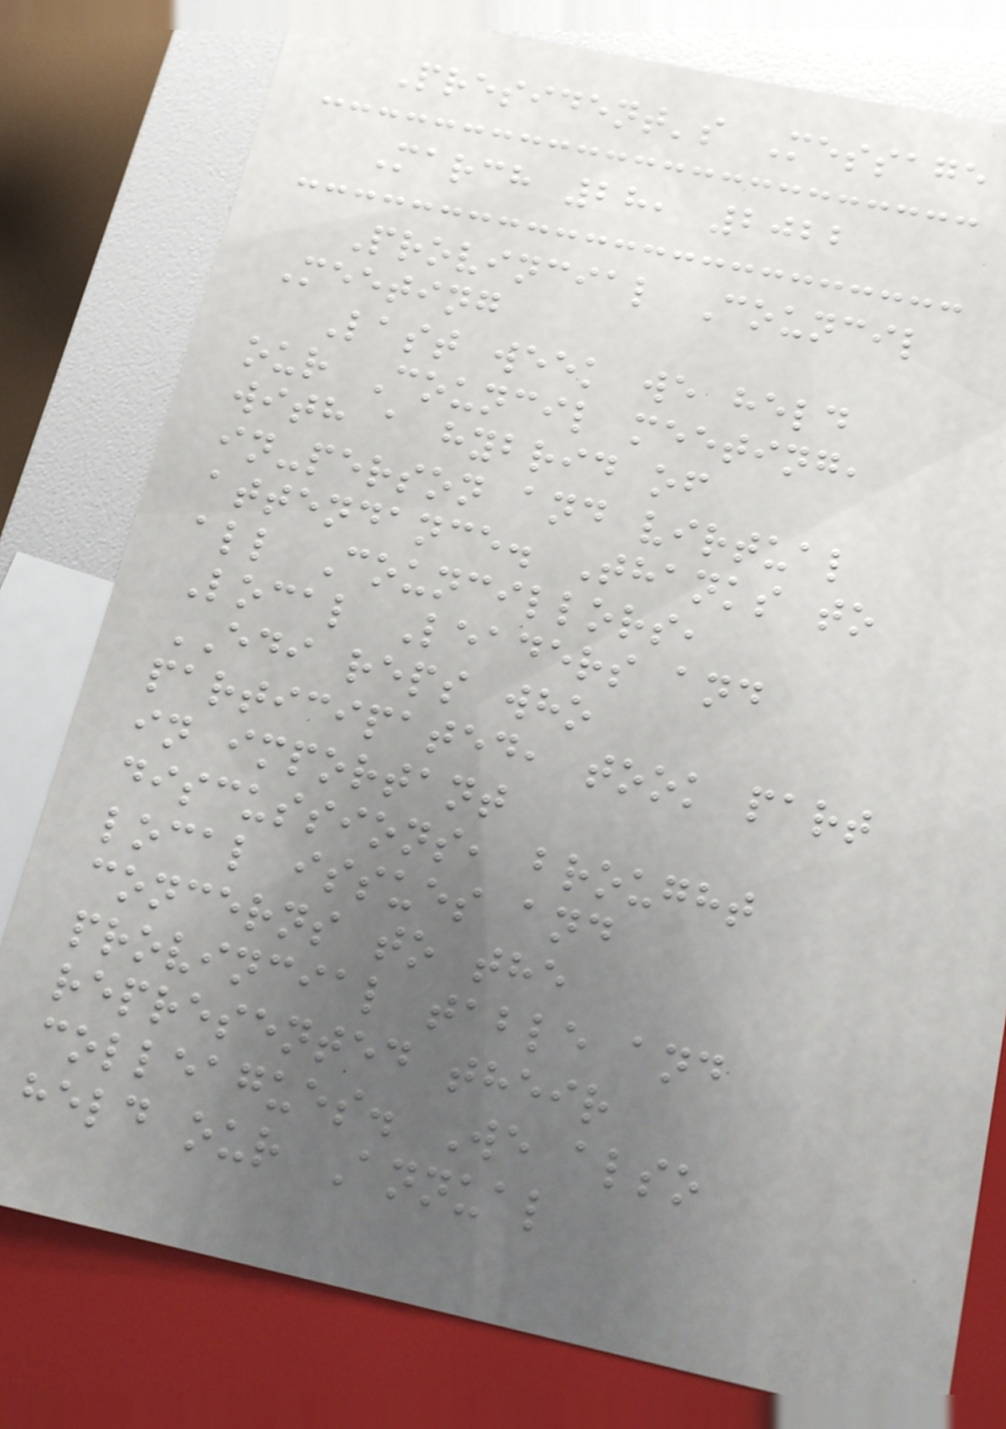President's Message
March 28, 2022
Provincial Council
Meeting
Last week we held
our Council meeting,
with a hybrid of
in-person and virtual
attendance. Thanks to
all Councillors,
Local Leaders and
EDI reps who
participated, took part
in important
discussions, brought
local issues and
concerns to the
provincial table and
represented their
colleagues. We also
held our Annual
